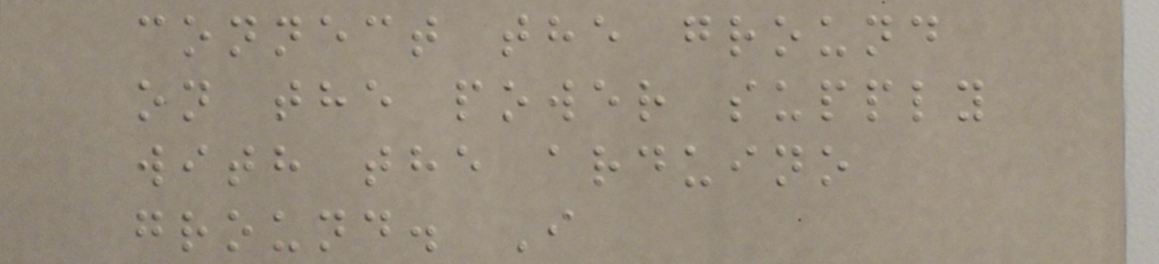connect the ground
on the power supply
with the arduino
ground. I
